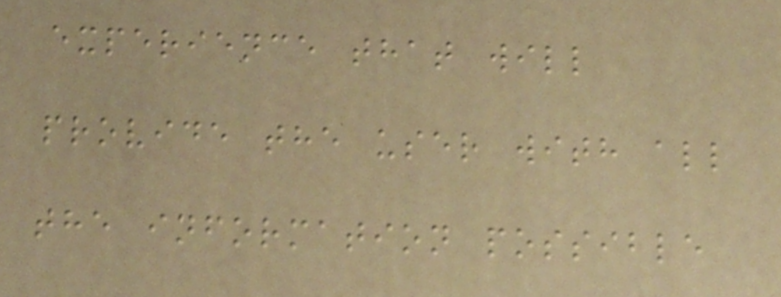experience that will
provide the user with all
the information possible
